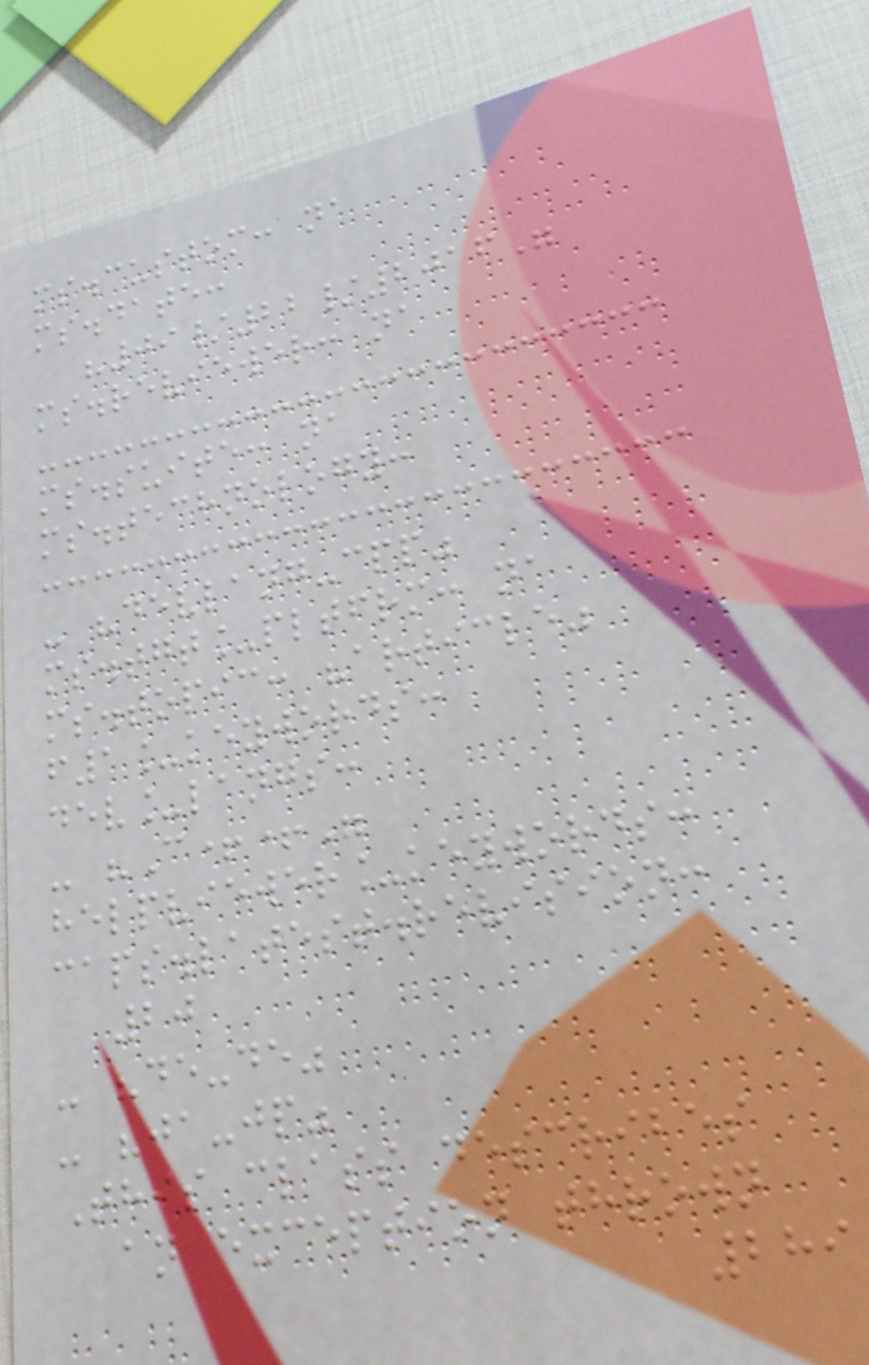ms.custom: na
ms.date:
"09/22/2016"
ms.reviewer: na
ms.suite: na
ms.technology:
- "devlang-cpp"
ms.tgt_pltfrm: na
ms.topic: "article"
f1_keywords:
dev_langs:
- "C++"
helpviewer_keywords:
caps.latest.revision:
20
- "de-de"
- "ja-jp"
This class describes
an exception thrown
289
